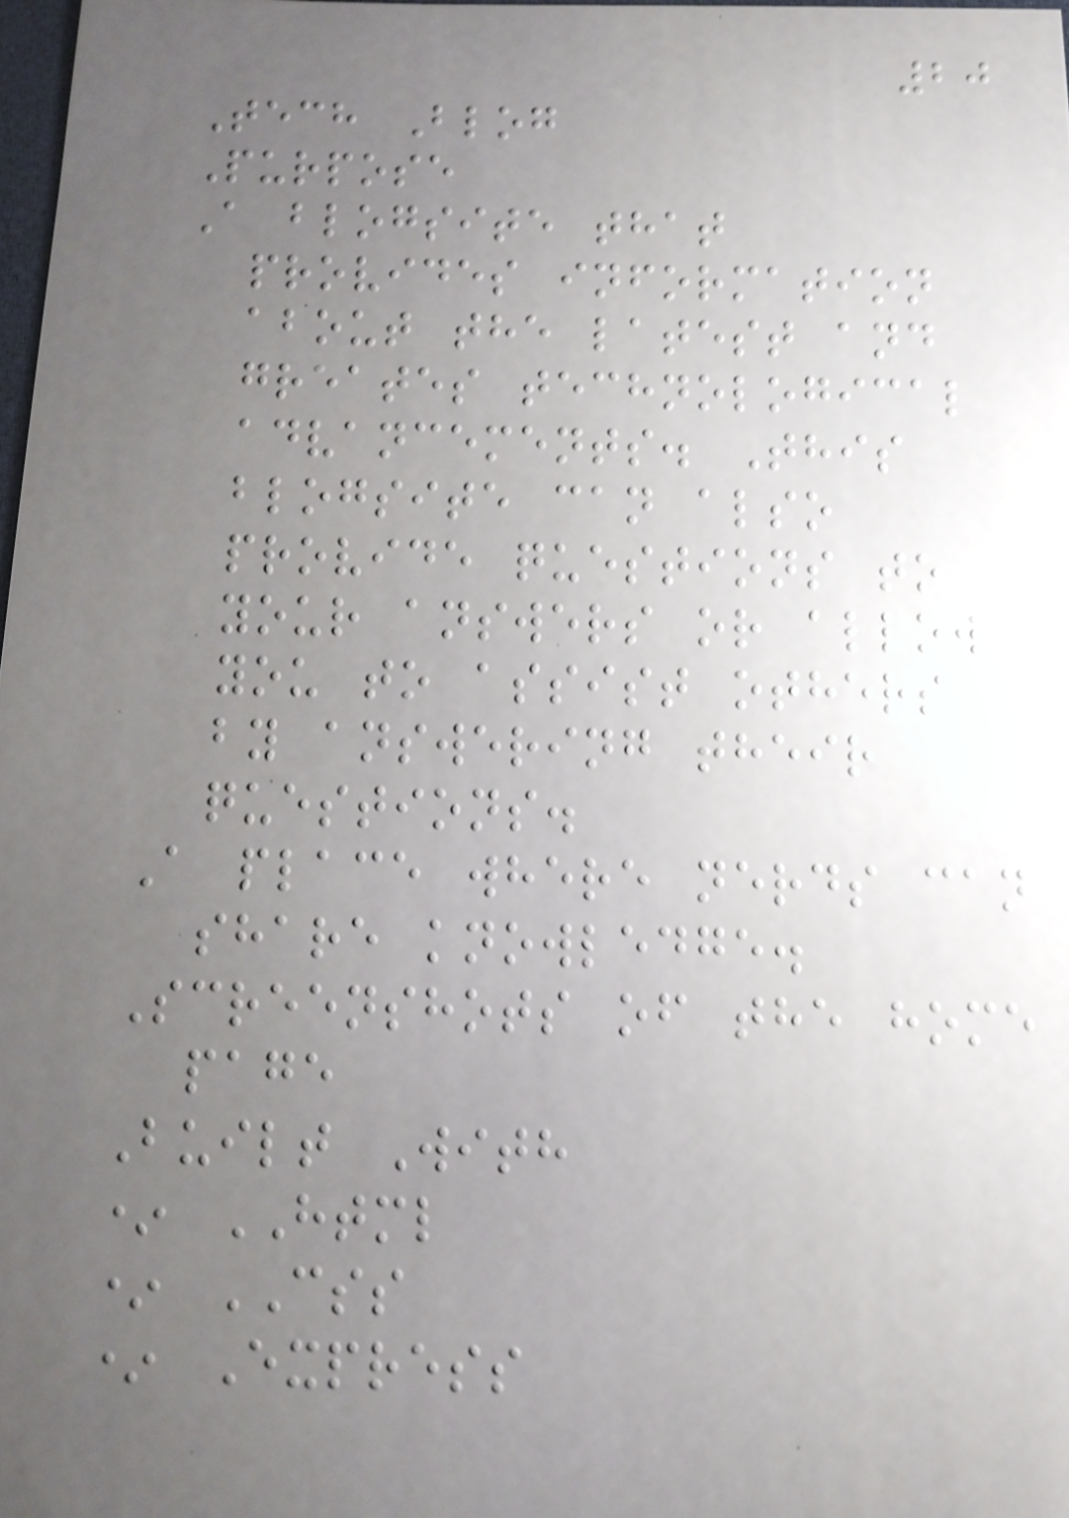20
Tech Blog
Purpose
A blogsite that
provides information
about the latest and
greates technological
advancements. This
blogsite can also
provide questions to
your answers or allow
you to assist others
by answering their
questions.
A place where nerds can
share knowledge.
Screenshots of the home
page
Built With
* HTML
* CSS
* Express
